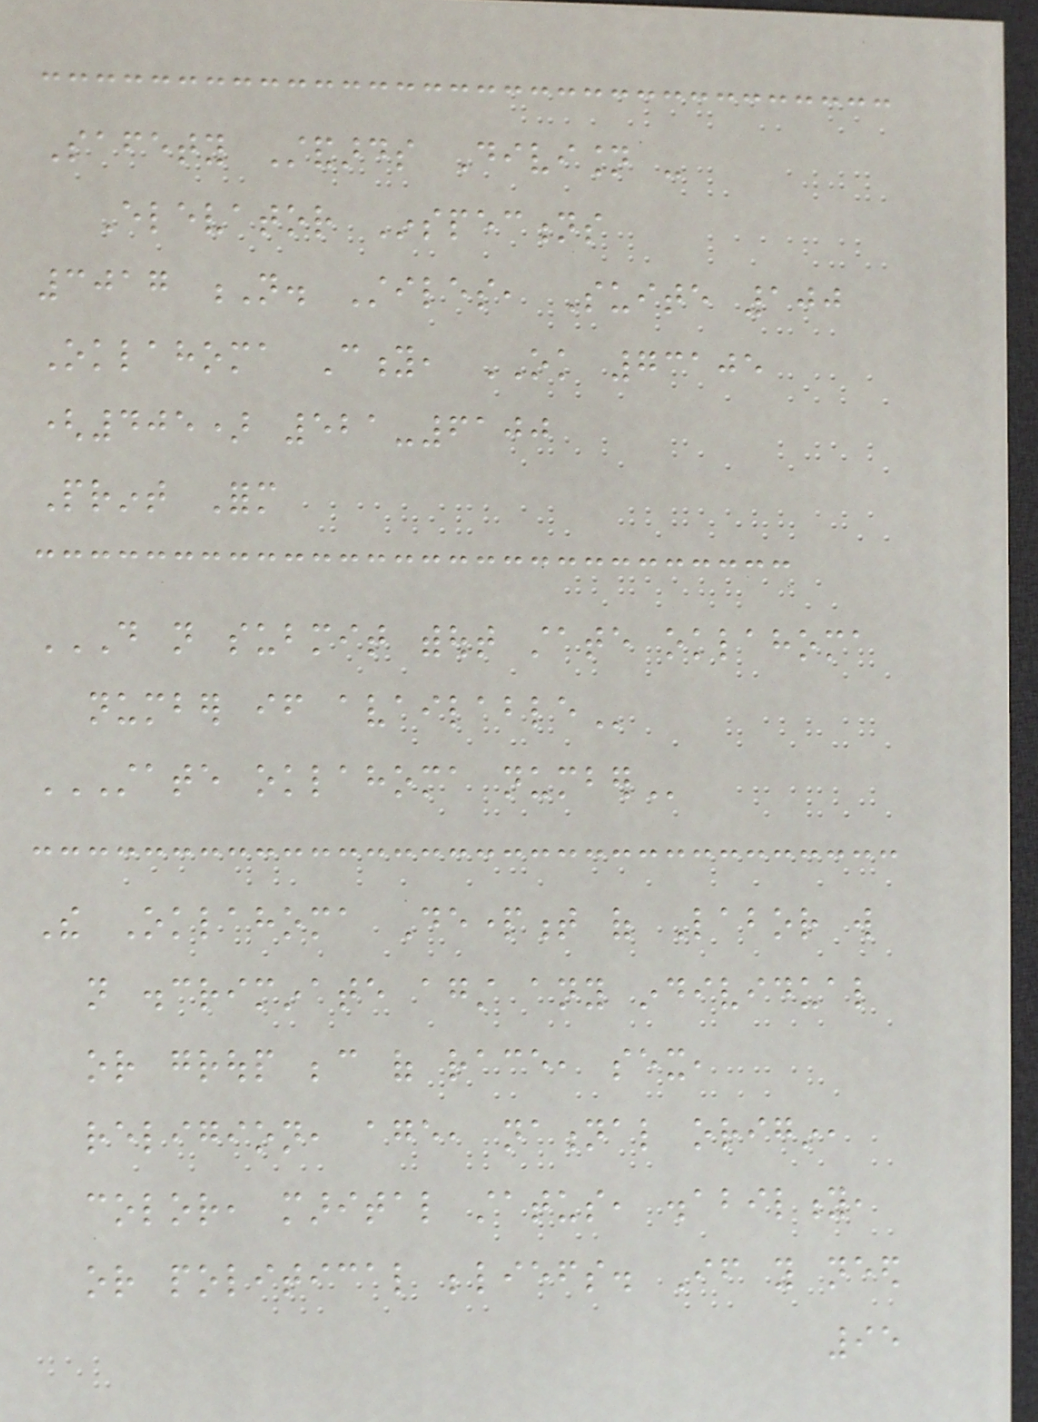Safety Standards Division -
Elevator Inspections
3017 N. Stiles, Suite 100
Oklahoma City, OK 73105
(405) 521-6100
Print Form
DO NOT SUBMIT WITHOUT STATE OKLAHOMA
NUMBER IF AVAILABLE
STATE OKLAHOMA NUMBER
The Oklahoma Department of Labor will
not discriminate against any individual
or group because of race, sex,
religion, age, national origin,
color, marital status, disability,
or political beliefs. If you need
95
